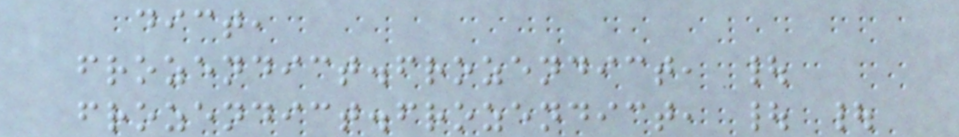dict,
frozendict.frozendict, |
frozendict.frozendict, | |
